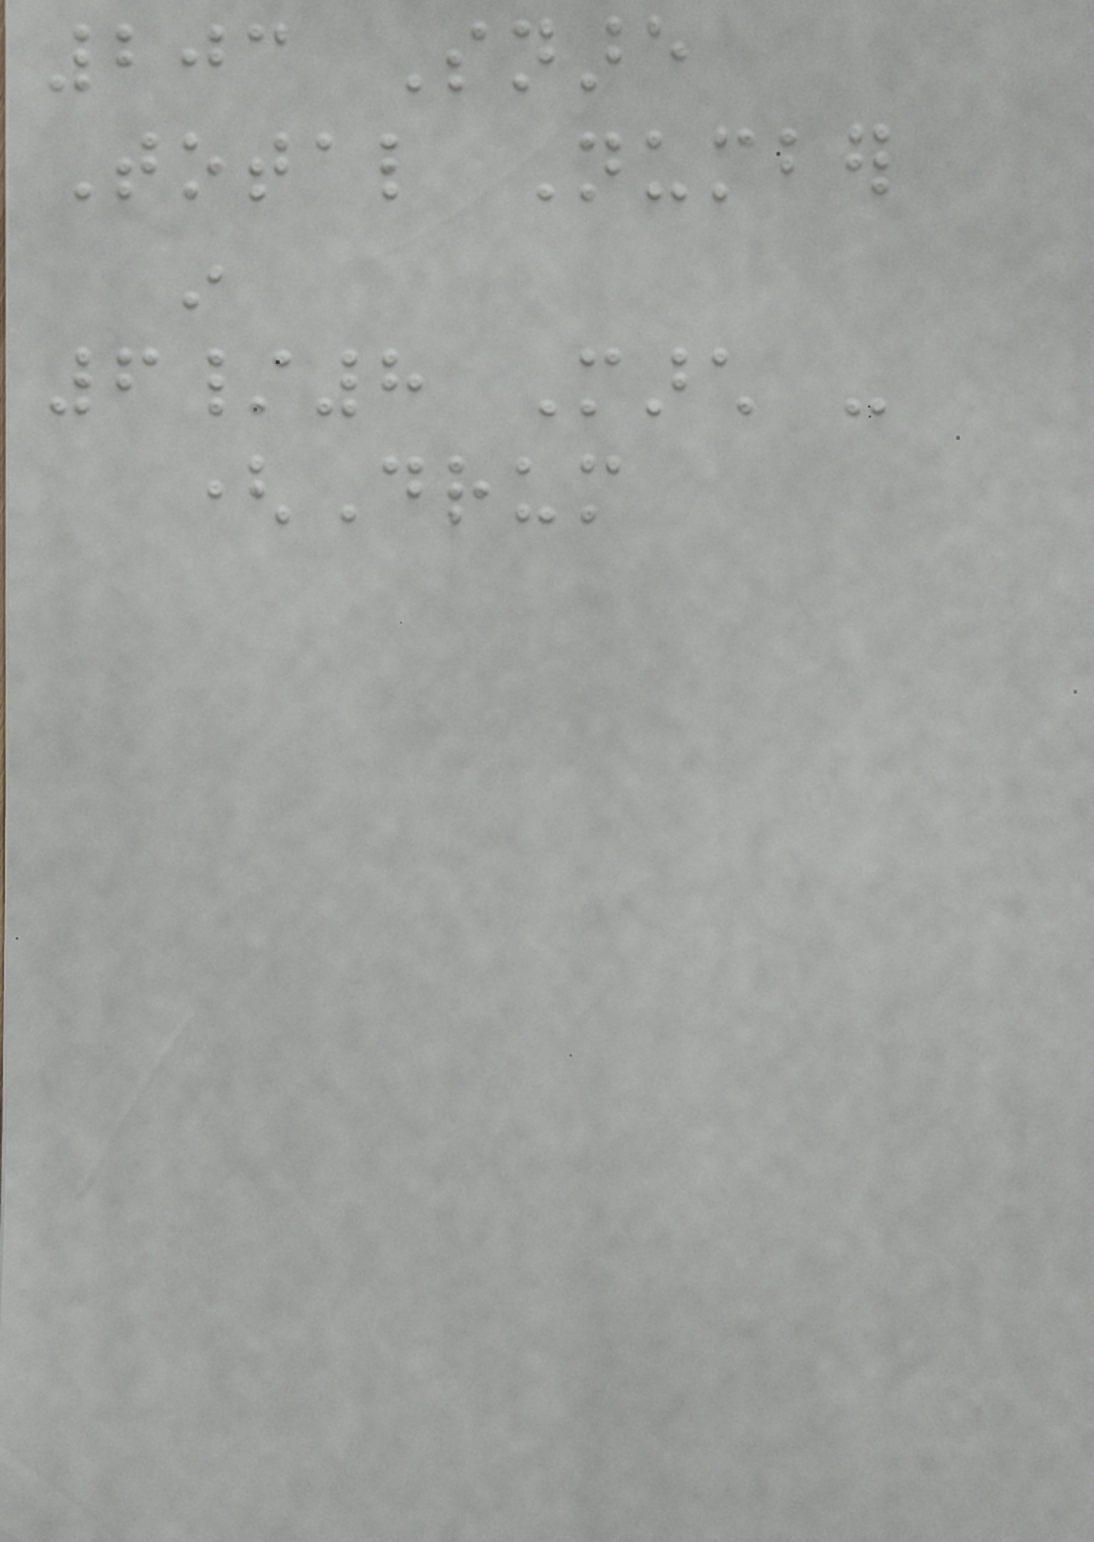203 Snare
Total Number
in
6/8 March -
(Drum
